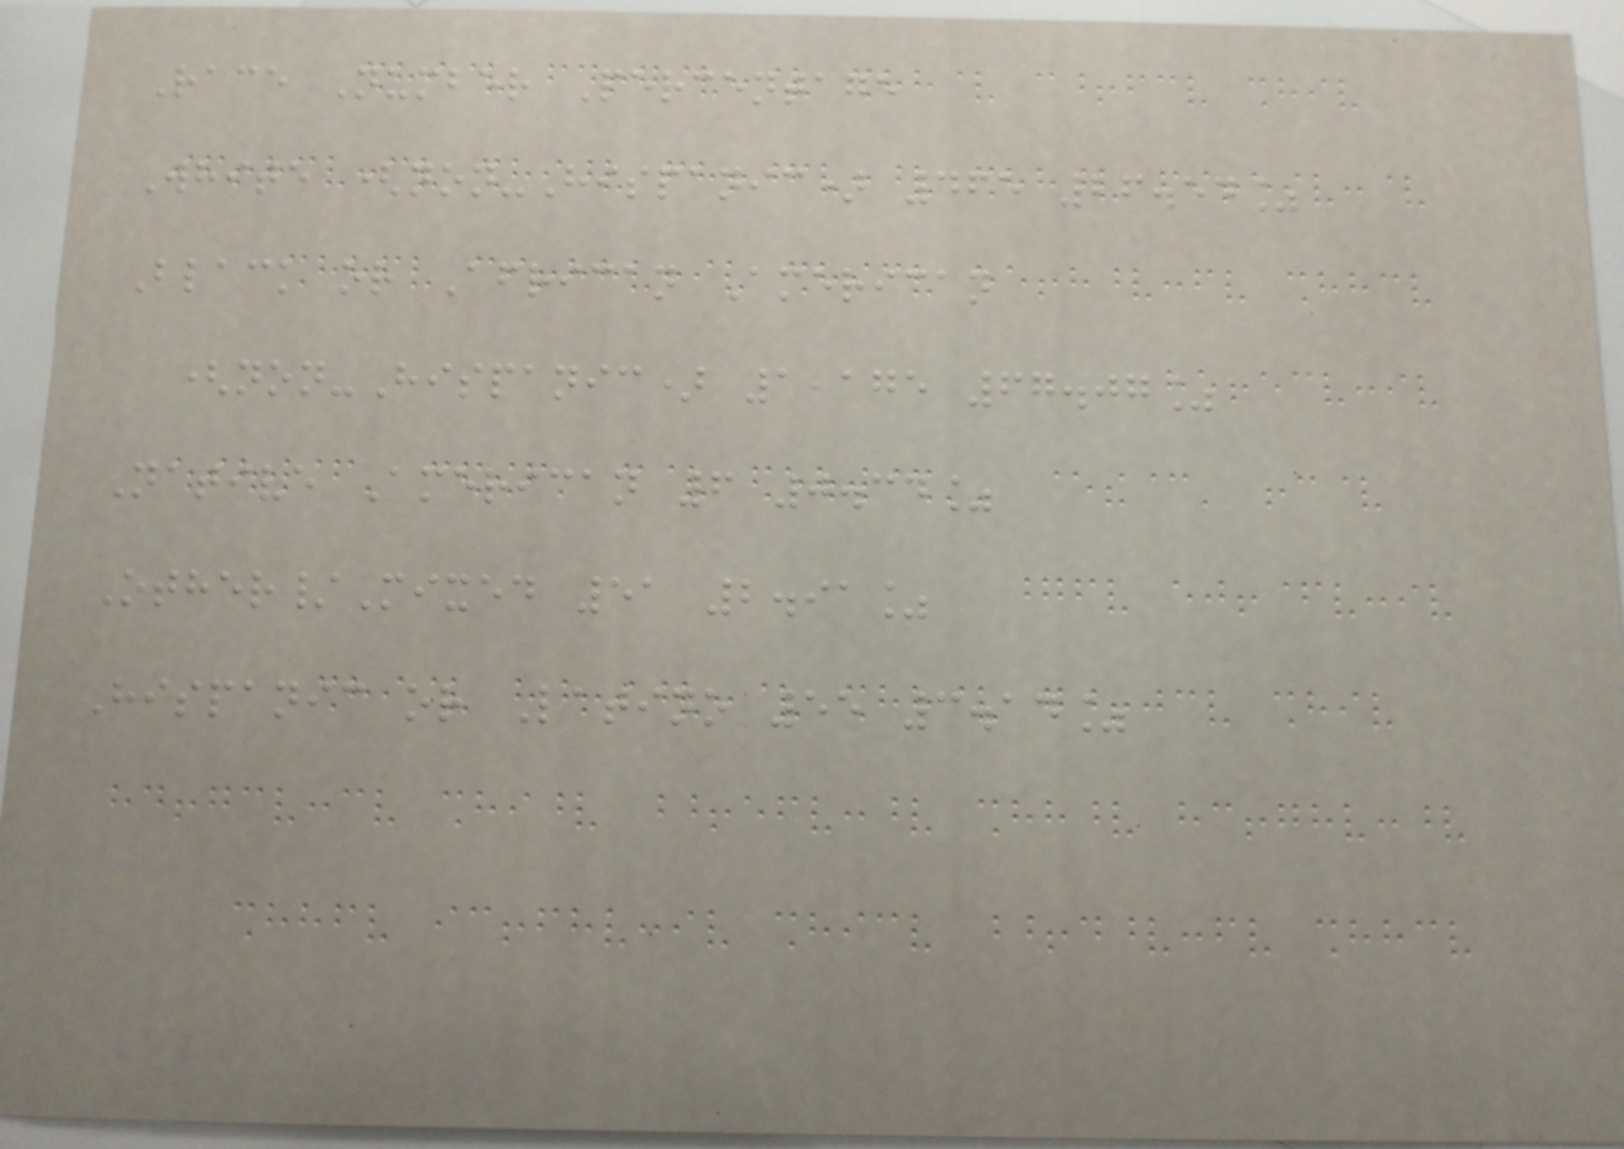Race Number Percentage
White (non-Hispanic) 465 26.54%
Black or African American
(non-Hispanic) 1,175 67.07%
Native American 6 0.34%
Other/Mixed 51 2.91%
Hispanic or Latino 55 3.14%
